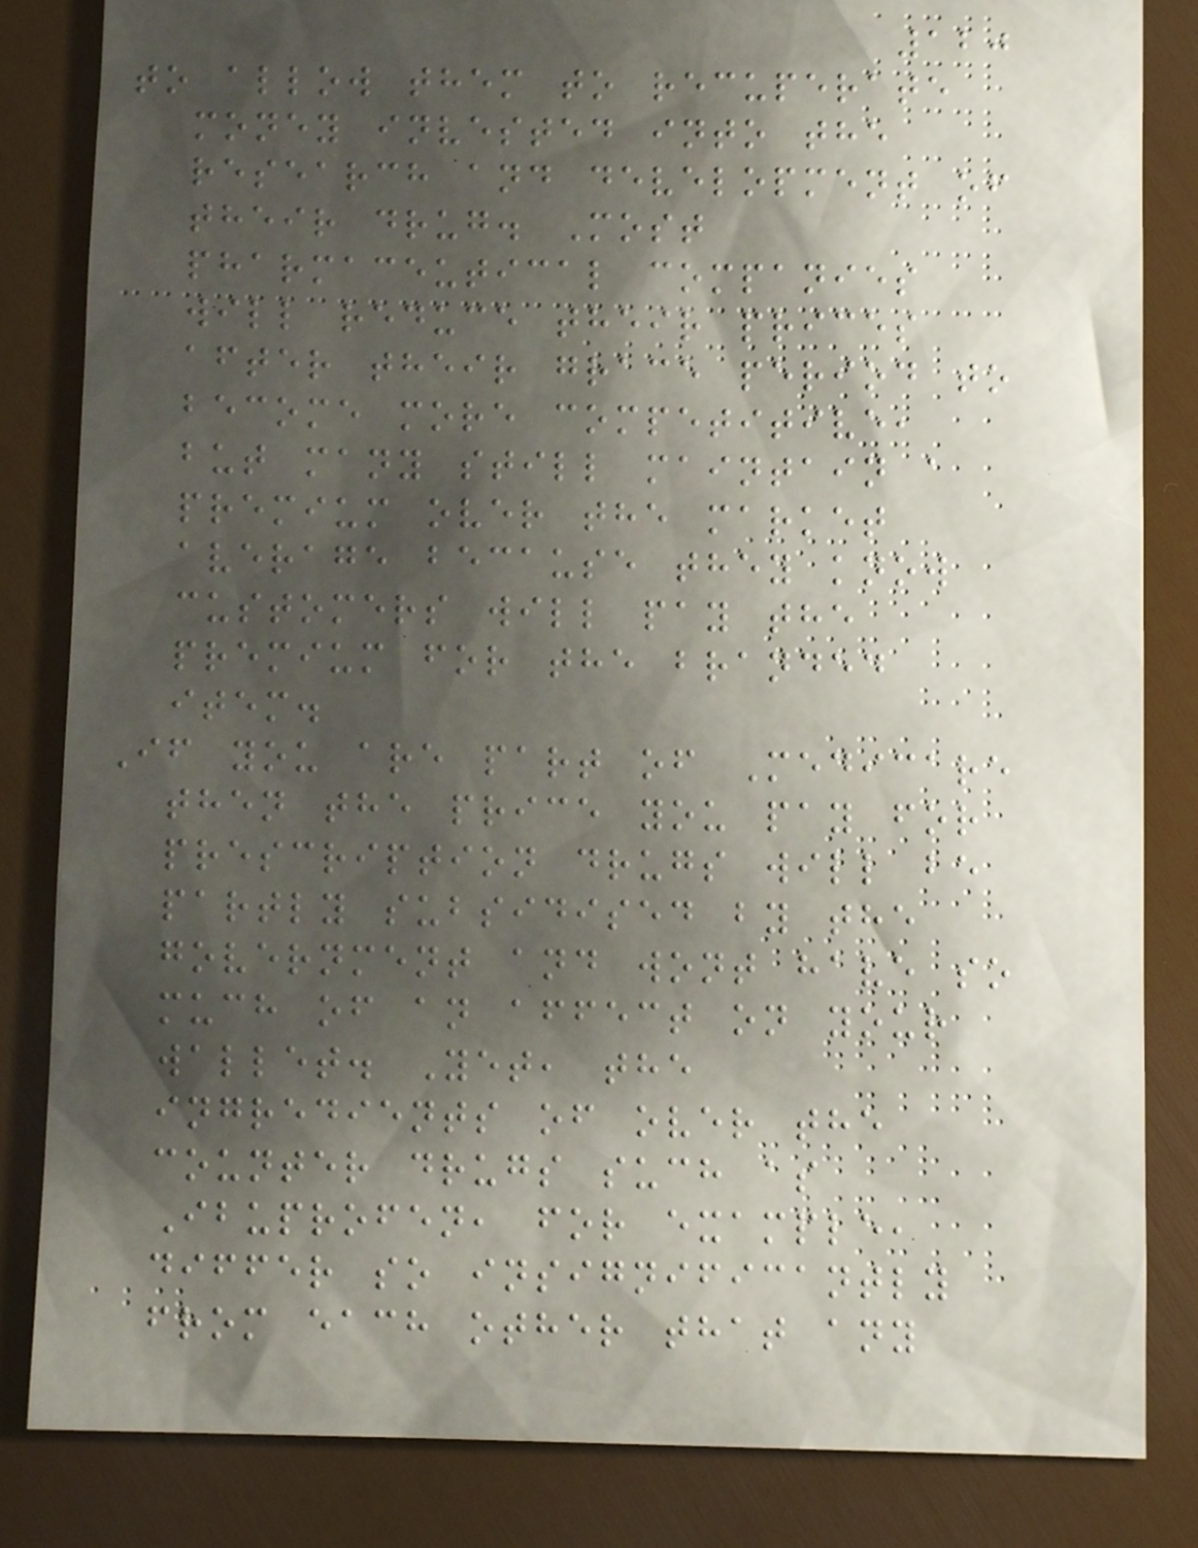120
to allow them to recuperate
money invested into the
research and development of
their drug. Most
pharmaceutical companies
will reduce their prices
after their grace period to
become more competitive,
but many still maintain a
premium over the market
average because they know
customers will pay the
premium for the branded
item.
If you are part of Medicare
then the price you pay for
prescription drugs will be
partly subsidised by the
government and wont have so
much of an affect on your
wallet. Yet, the
ingredients of over the
counter drugs such as
Ibuprofen, for example,
differ so insignificantly
from each other that any
